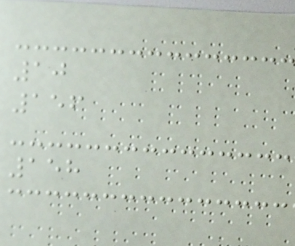10
156
158
